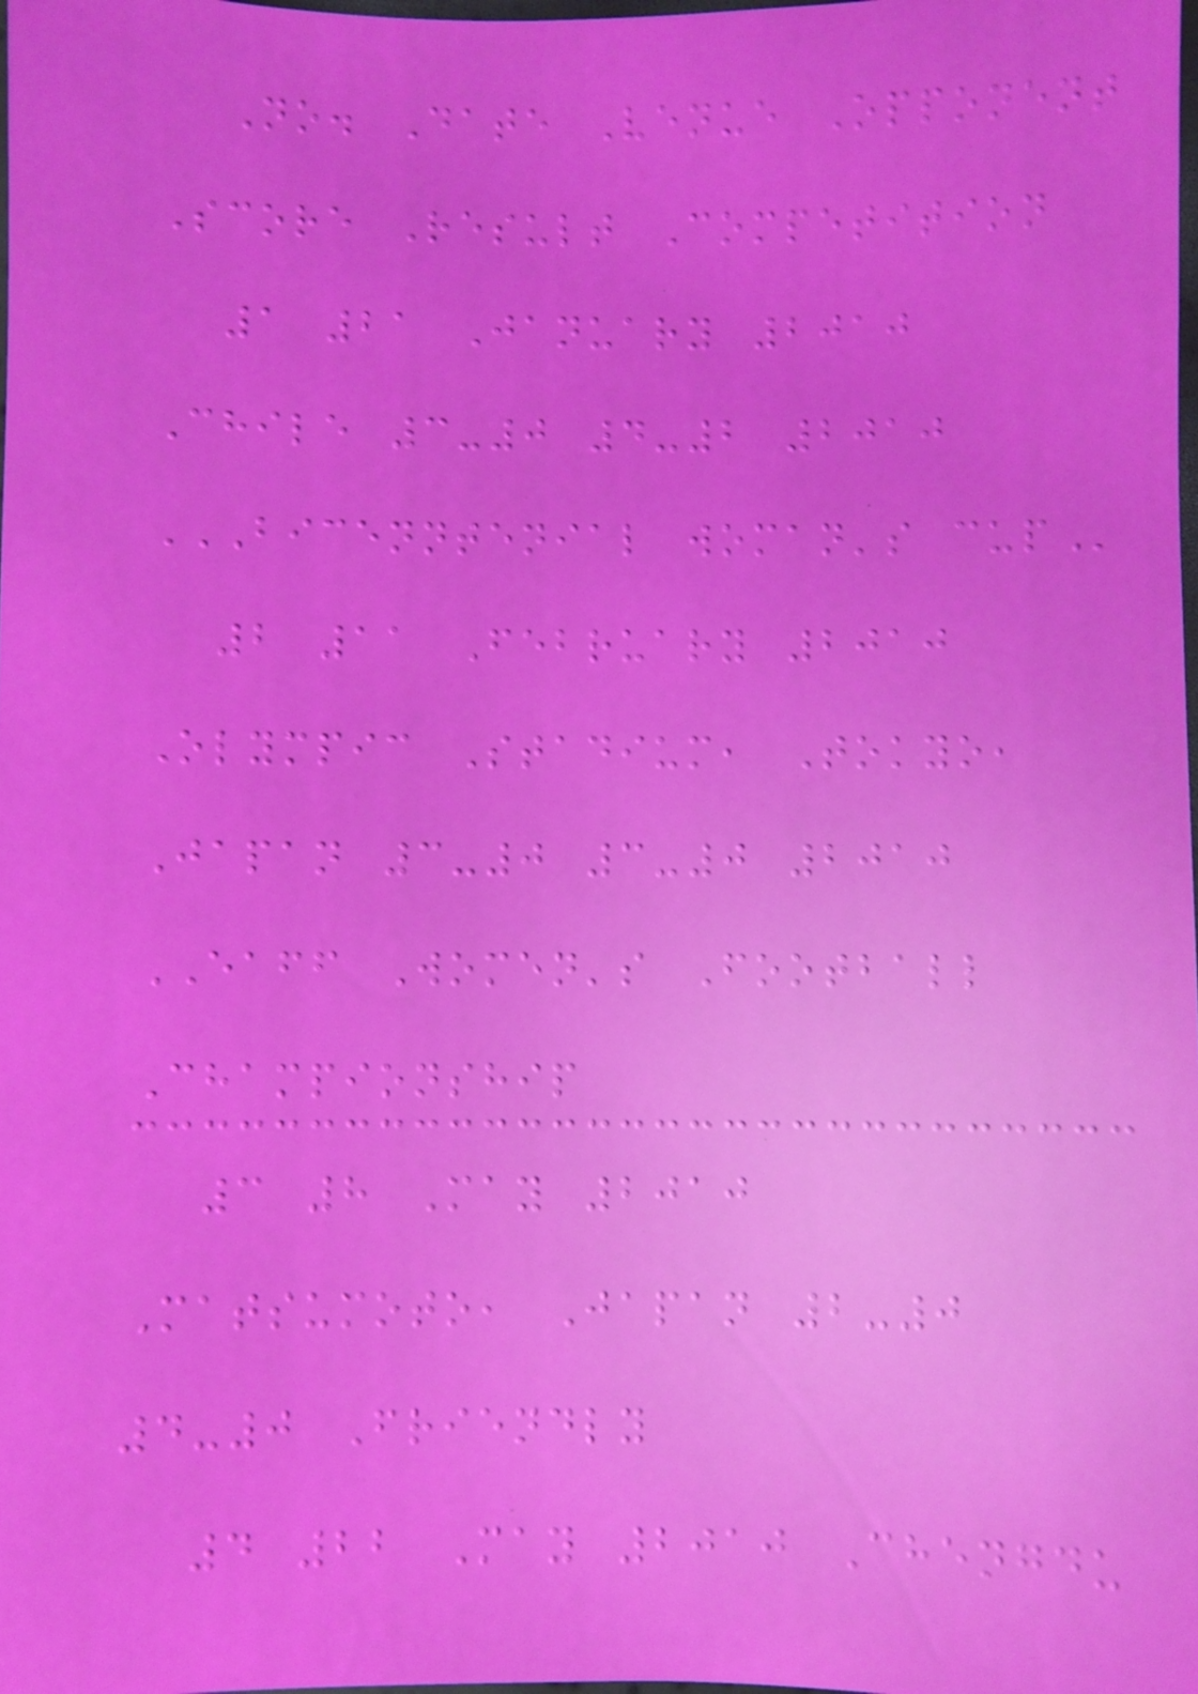No. Date Venue Opponent
Score Result Competition
1 21 January 2010
Chile 3-0 4-2 2010
BICENNTENIAL WOMAN'S CUP
2 11 February 2010
Olympic Stadium, Tokyo,
Japan 3-0 3-0 2010
EAFF Women's Football
Championship
3 8 May 2010
Matsumoto, Japan 2-0
4-0 Friendly
4 22 May 2010 Chengdu
